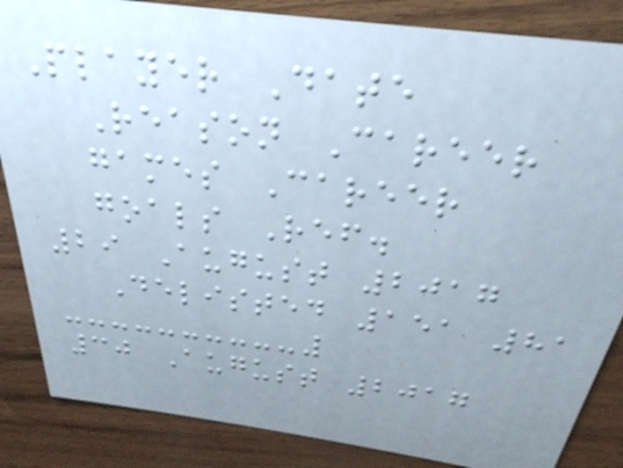Player Date
Reason Career
games Career
goals Ref.
29 August 2017
Delisted 151 81
30 August 2017
